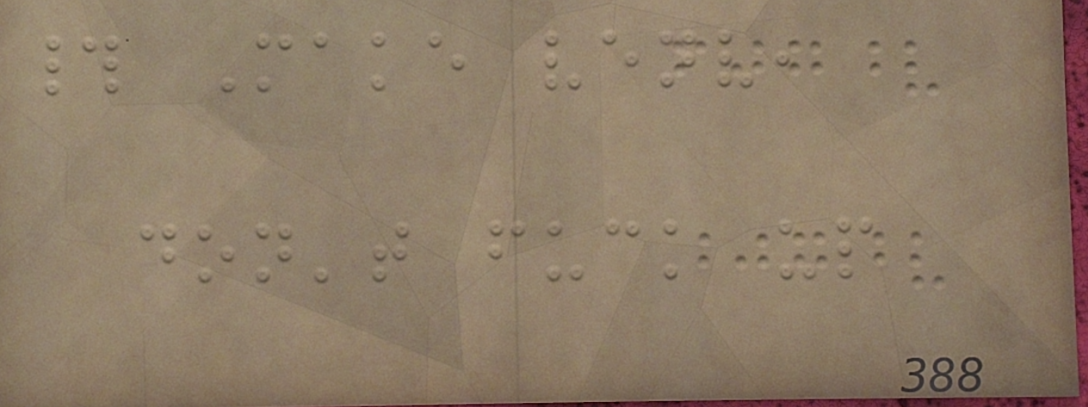# Make venv,
don't fuck up
